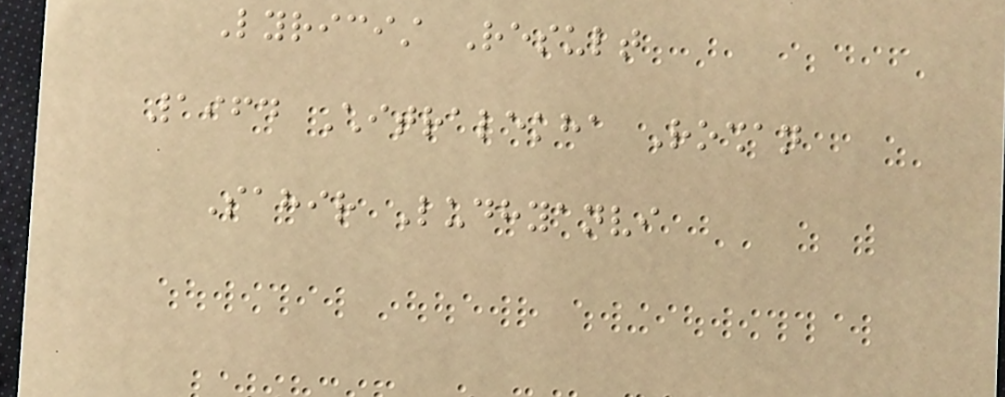Lyricist Result
1964 Chitralekha Roshan
Sahir Ludhyanvi
